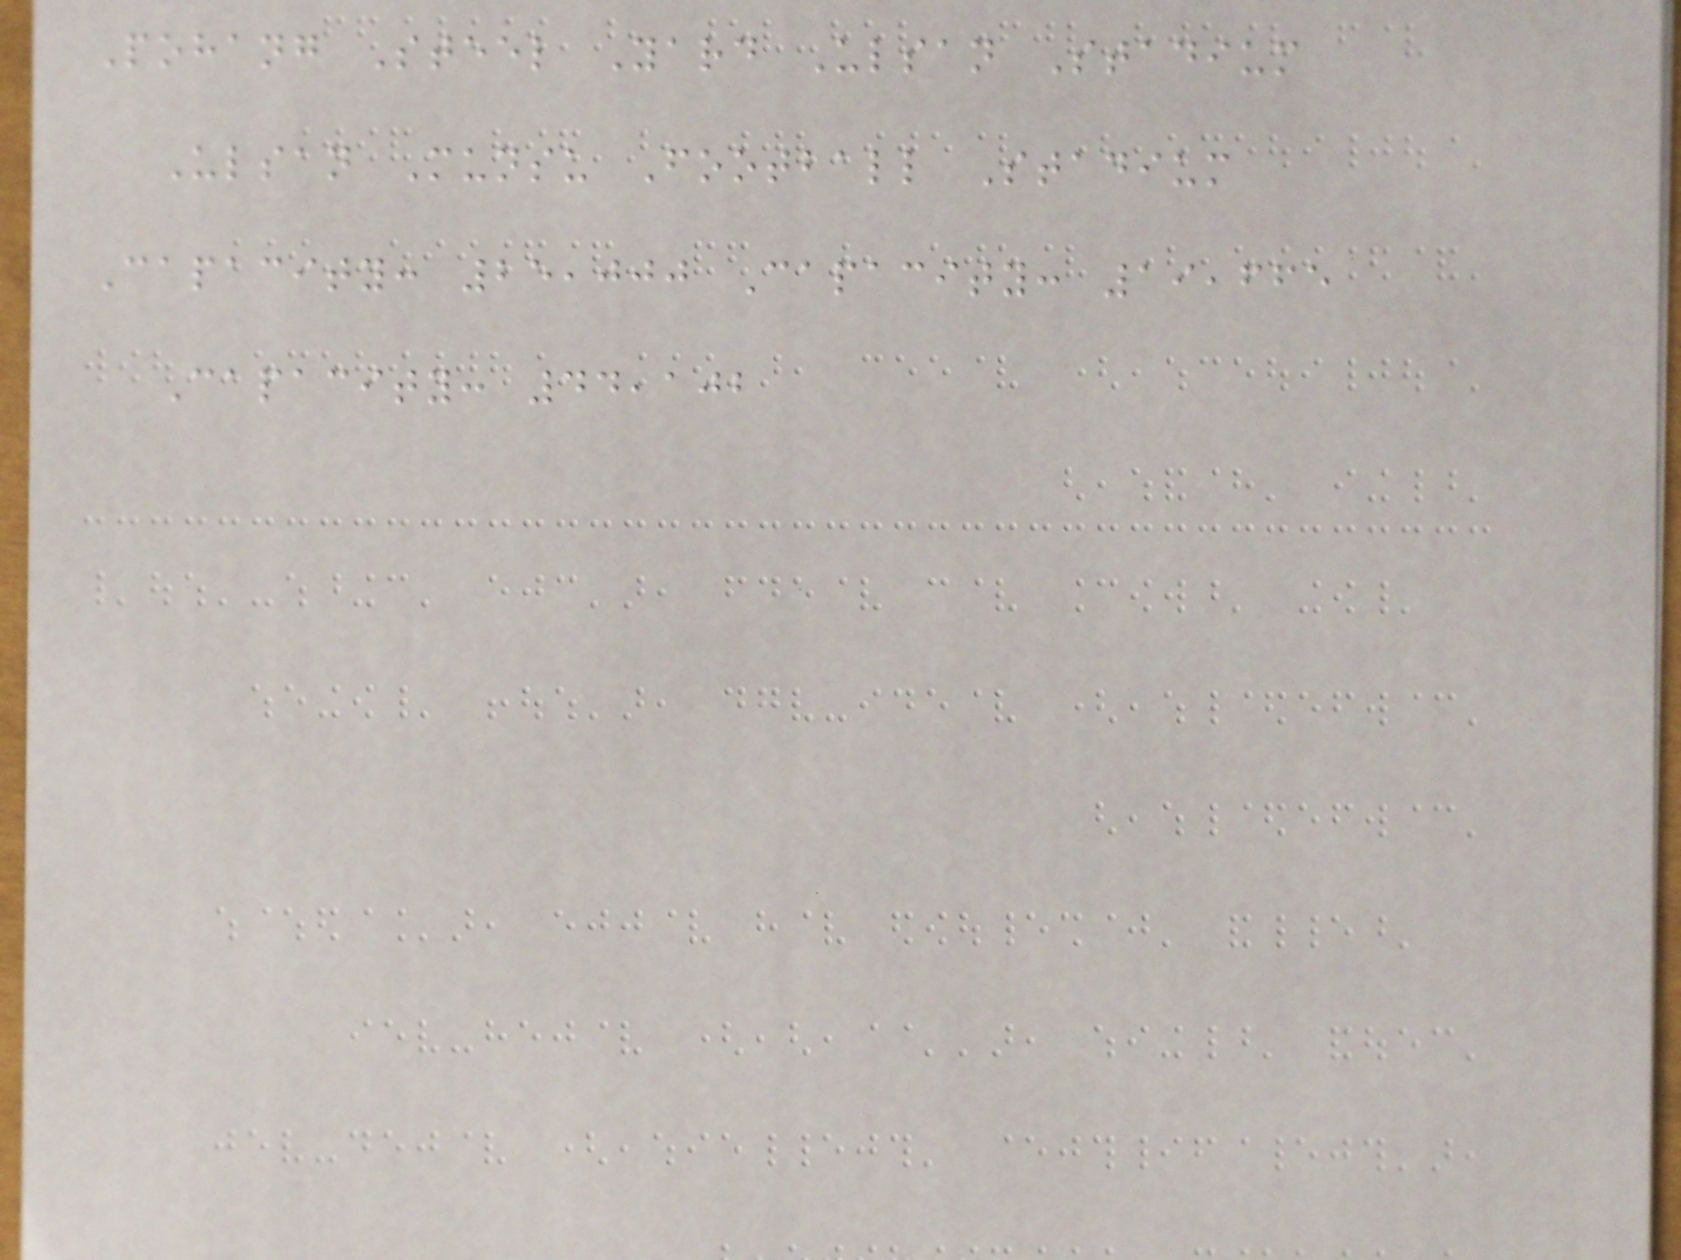Pohang Steel Yard Ulsan Stadium
Ulsan Munsu Football Stadium
Capacity: 25,000 Capacity: 19,665
Capacity: 44,102
